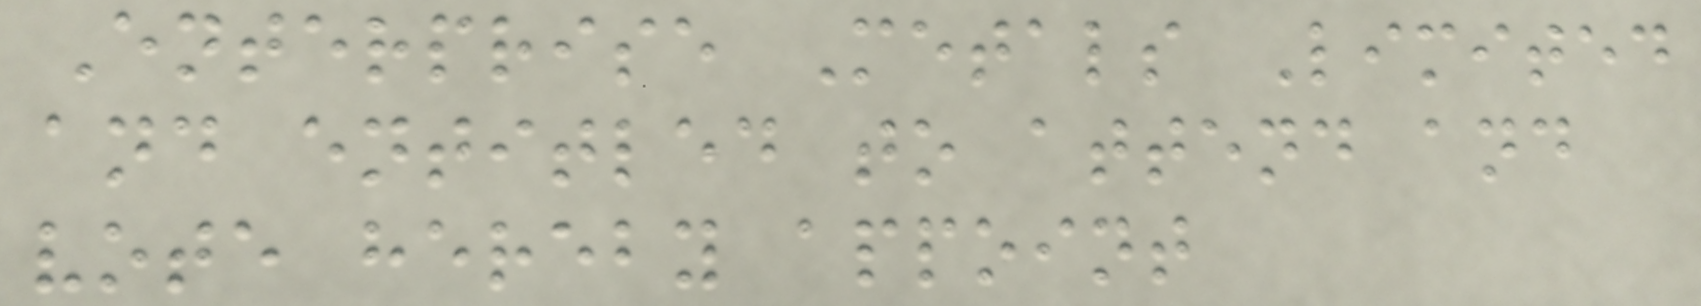Enterprise Metals Limited
and entitled to attend and
vote hereby appoint
